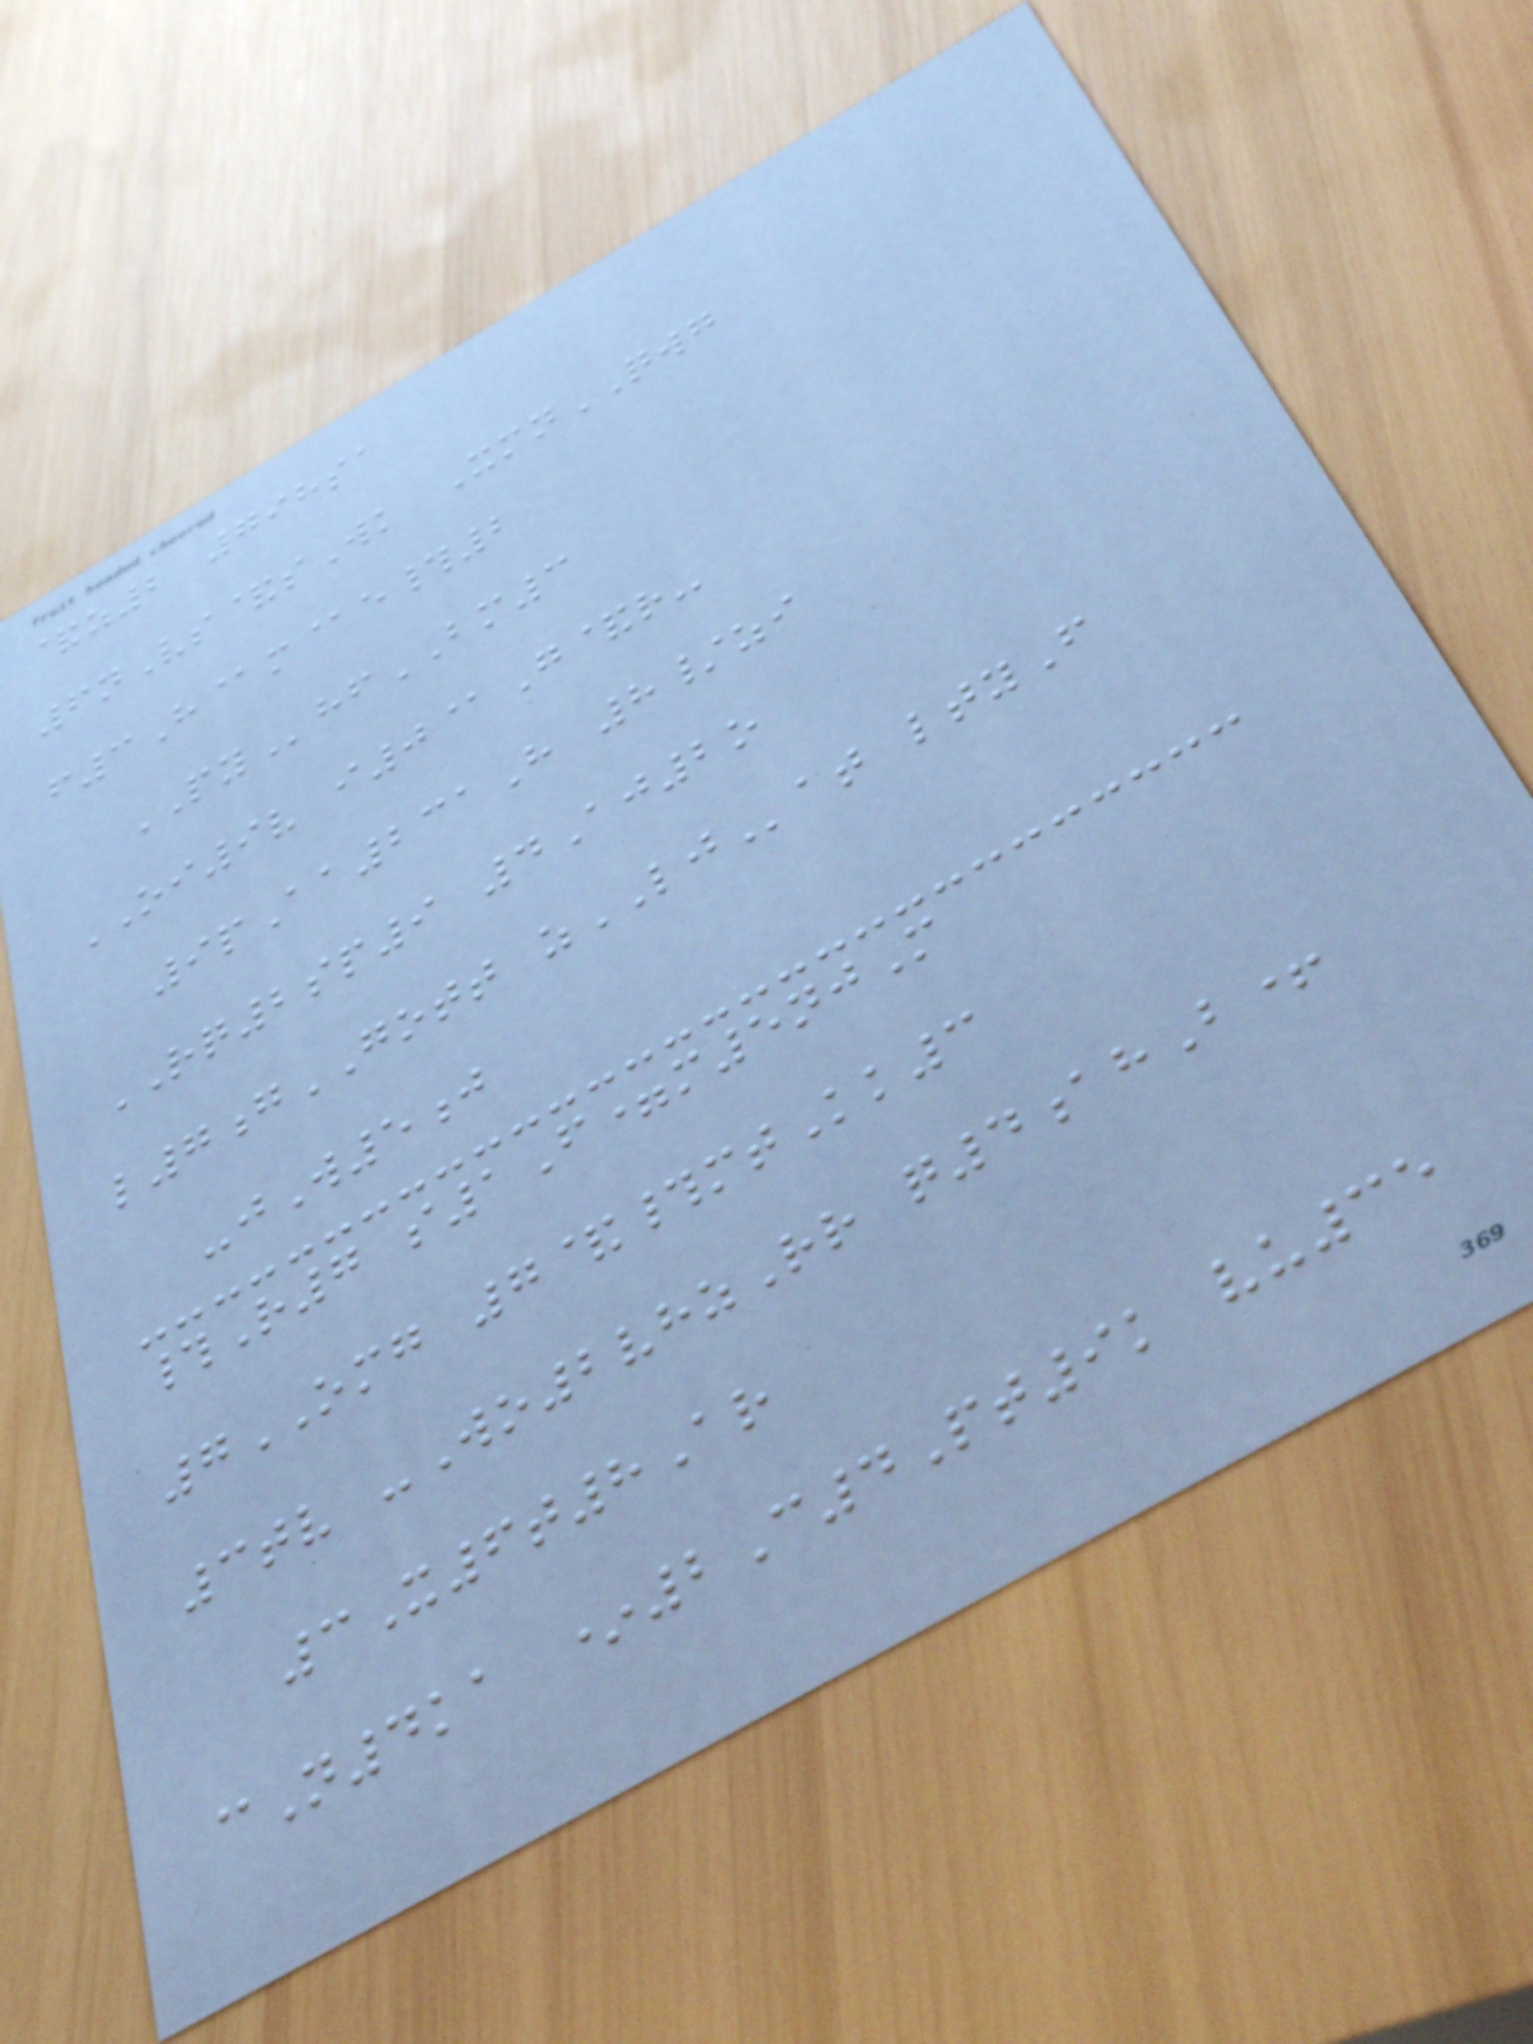&z2 798sa
6nVs&sWk XmnQWG
f3H@m@e#2
PYhfBM3
OI9v i0@G&r-
9pAa231H 8/zi
RQ2sp9 4Aj2o
l7gGOTT zLJat ltyF
-jW5j
#R7 s1F=m5njM
7OMG 7&#mtKk3
3tv -Wo2vhzRr q4ahB+
3X6t8Ar
cN4ka *2C4Pt9k vu35
